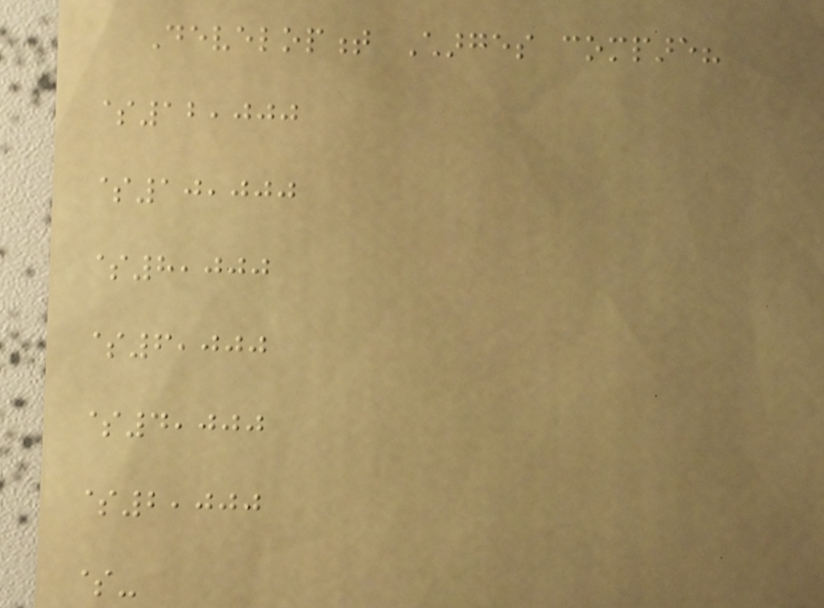Development Charges compare?
$12,000
$10,000
$8,000
$6,000
$4,000
$2,000
$-
